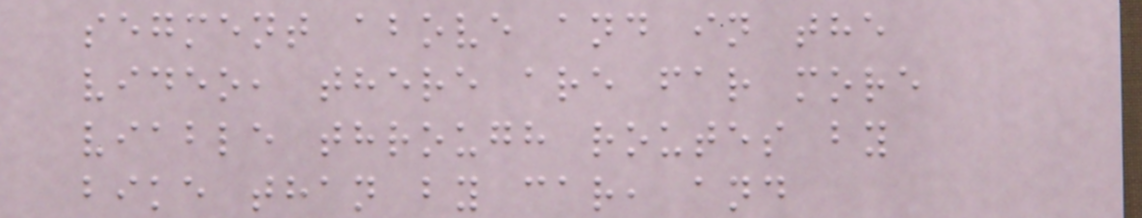segment above and in the
video, there are far more
viable through routes by
bike than by car, and
